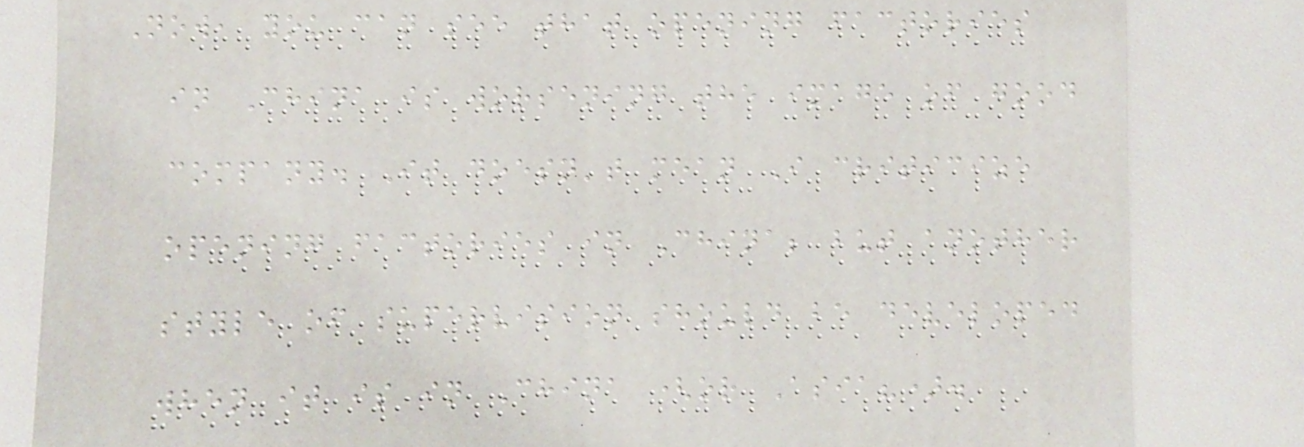Now, you can see that opening factories
in China is worsening the image of good
company. It doesn't mean I criticize
opening factories in China; but another
style of supervision should be developed
when it is in China (or Asia?).
